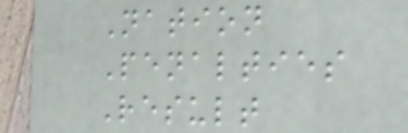Nation
Penalties
Result
